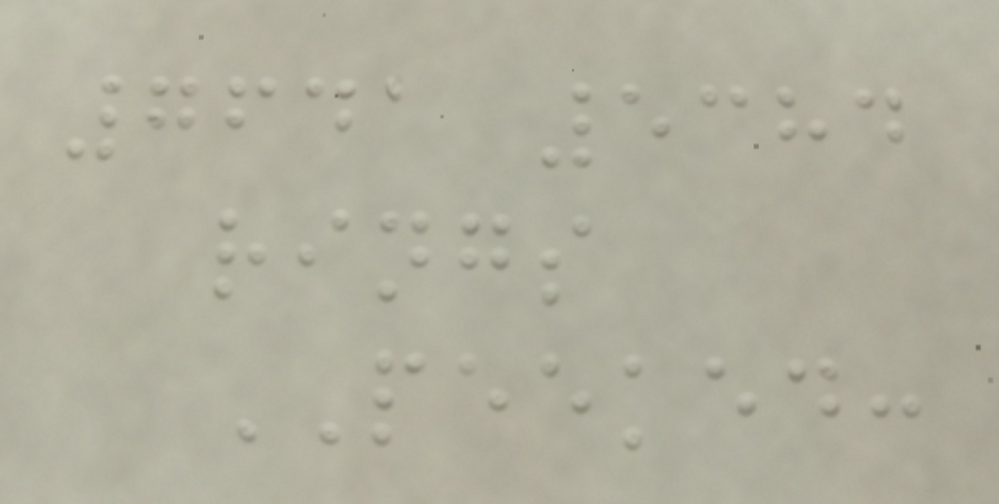7641 5384
rings
PEEKED:
